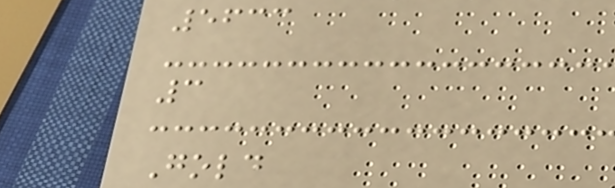5633
3
Gold
